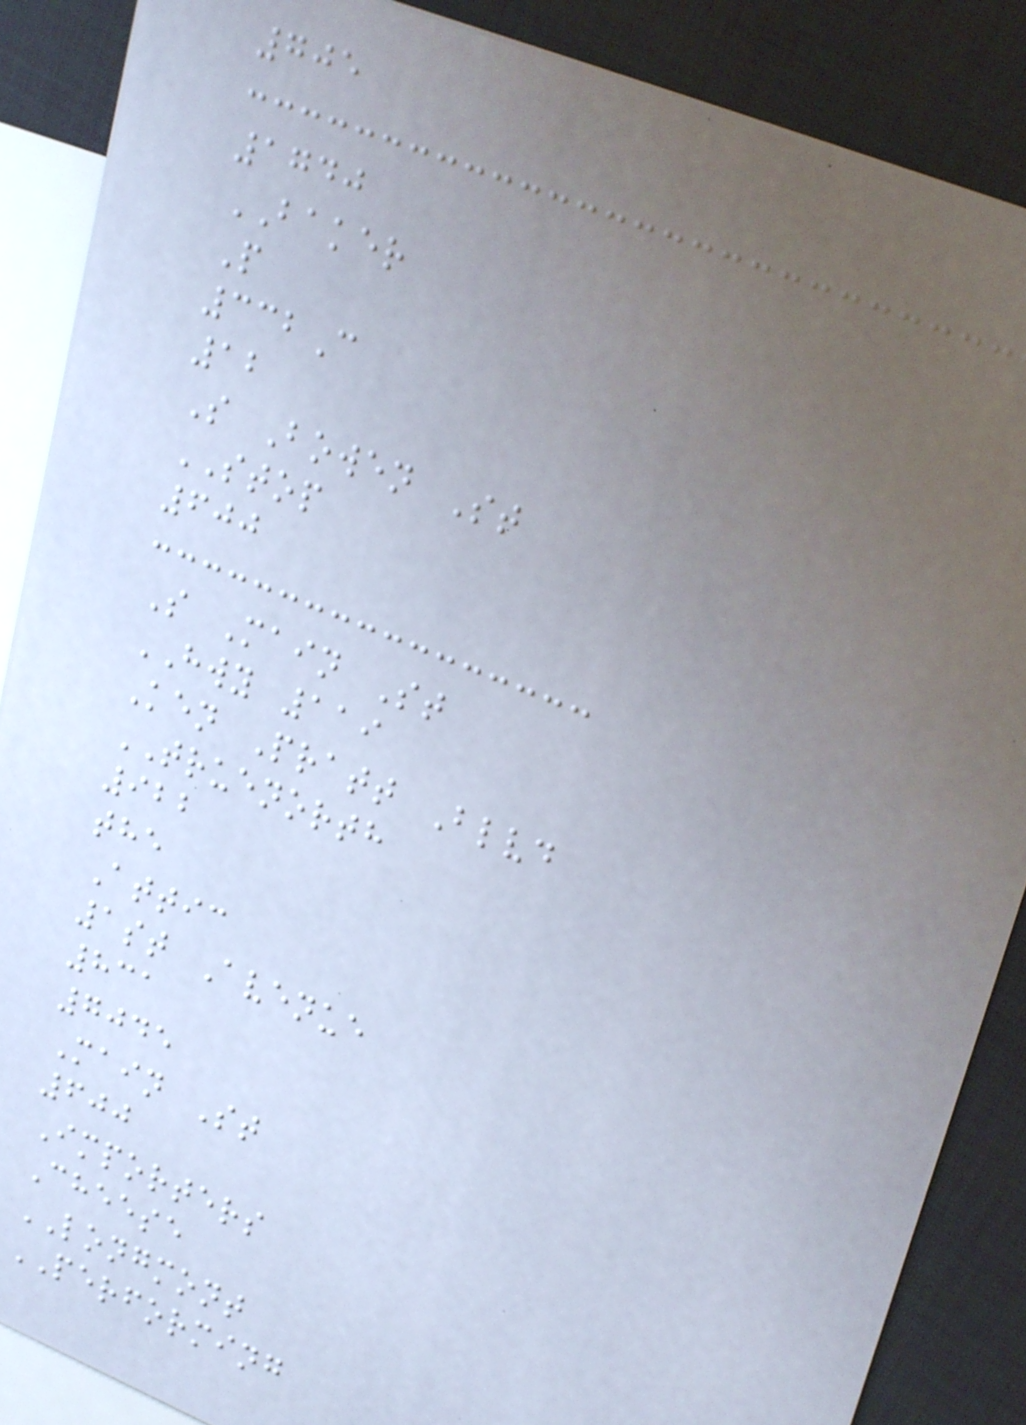705
1740
BAKER
P
332C
12
S Bowen St
STOP
600
S Main St
HWY 119
Ken Pratt Blvd
TRUENORTH
922
the
Attic
1st Avenue
831
7045
Main St
600
Importers
Cheese
LONGMONT
PERFORMING
